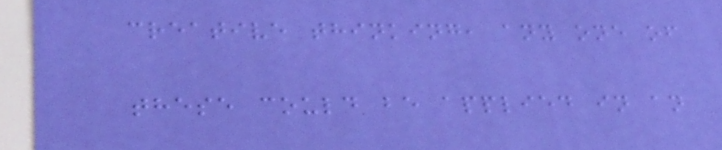creative thinking, any one of
these could be applied in an
